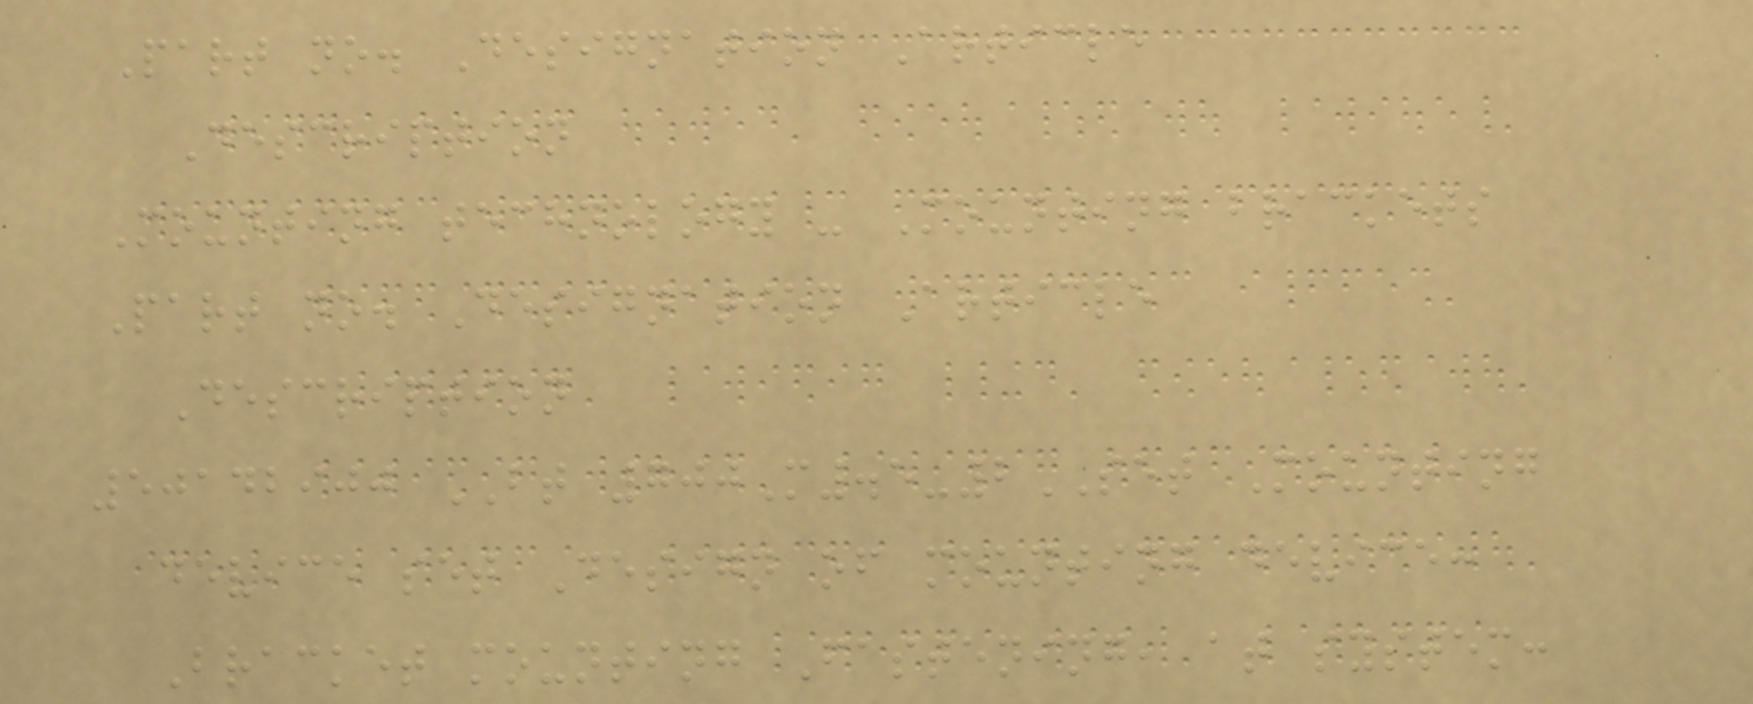Part no. Designation Article
Description
Mounting technology - Mounting brackets
Part no. Designation Article
Description
50142900 BT 700M.5-2SET Mounting
device set Design of mounting device:
Bracket mounting Fastening, at system:
